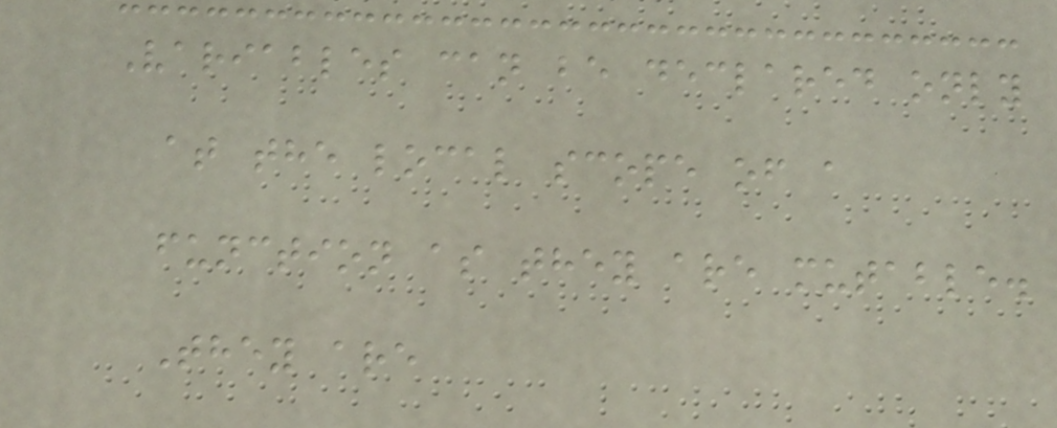Variables can be declared only
at the local scope of a
function as they are mutable.
They are
